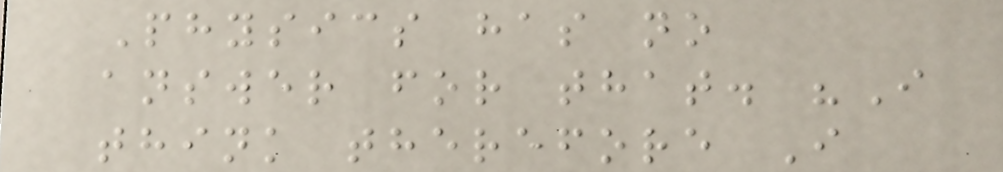Physics has no
answer for that. "I
think therefore I
